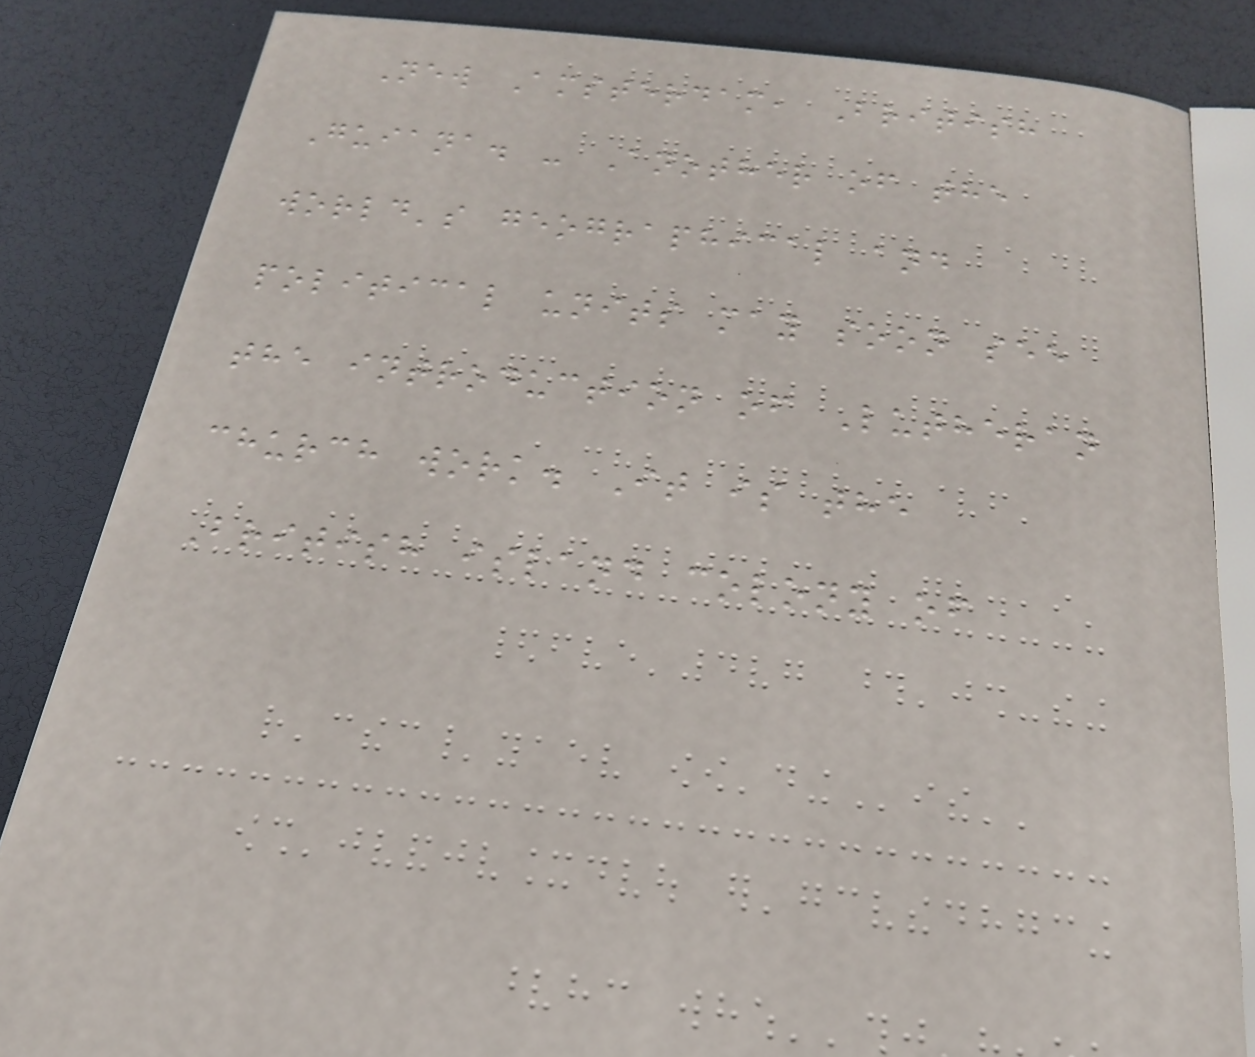New Amsterdam, British
Guiana. - Another of the
world's geographical and
political units may soon see
the introduction of Lutheran
church work. It is the
British island colony of
